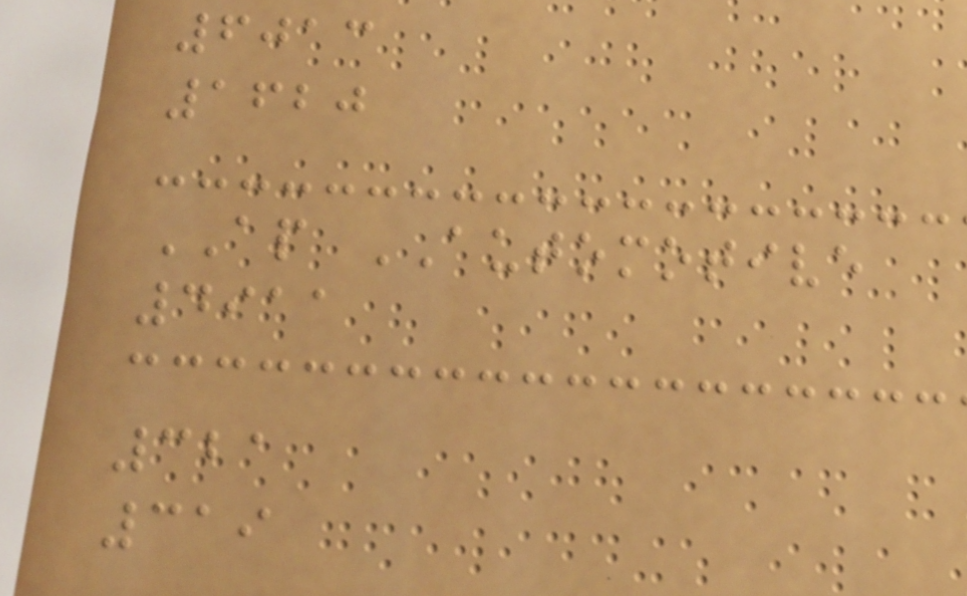6013
1620
AP AUTOMOTIVE
4911
321
319
